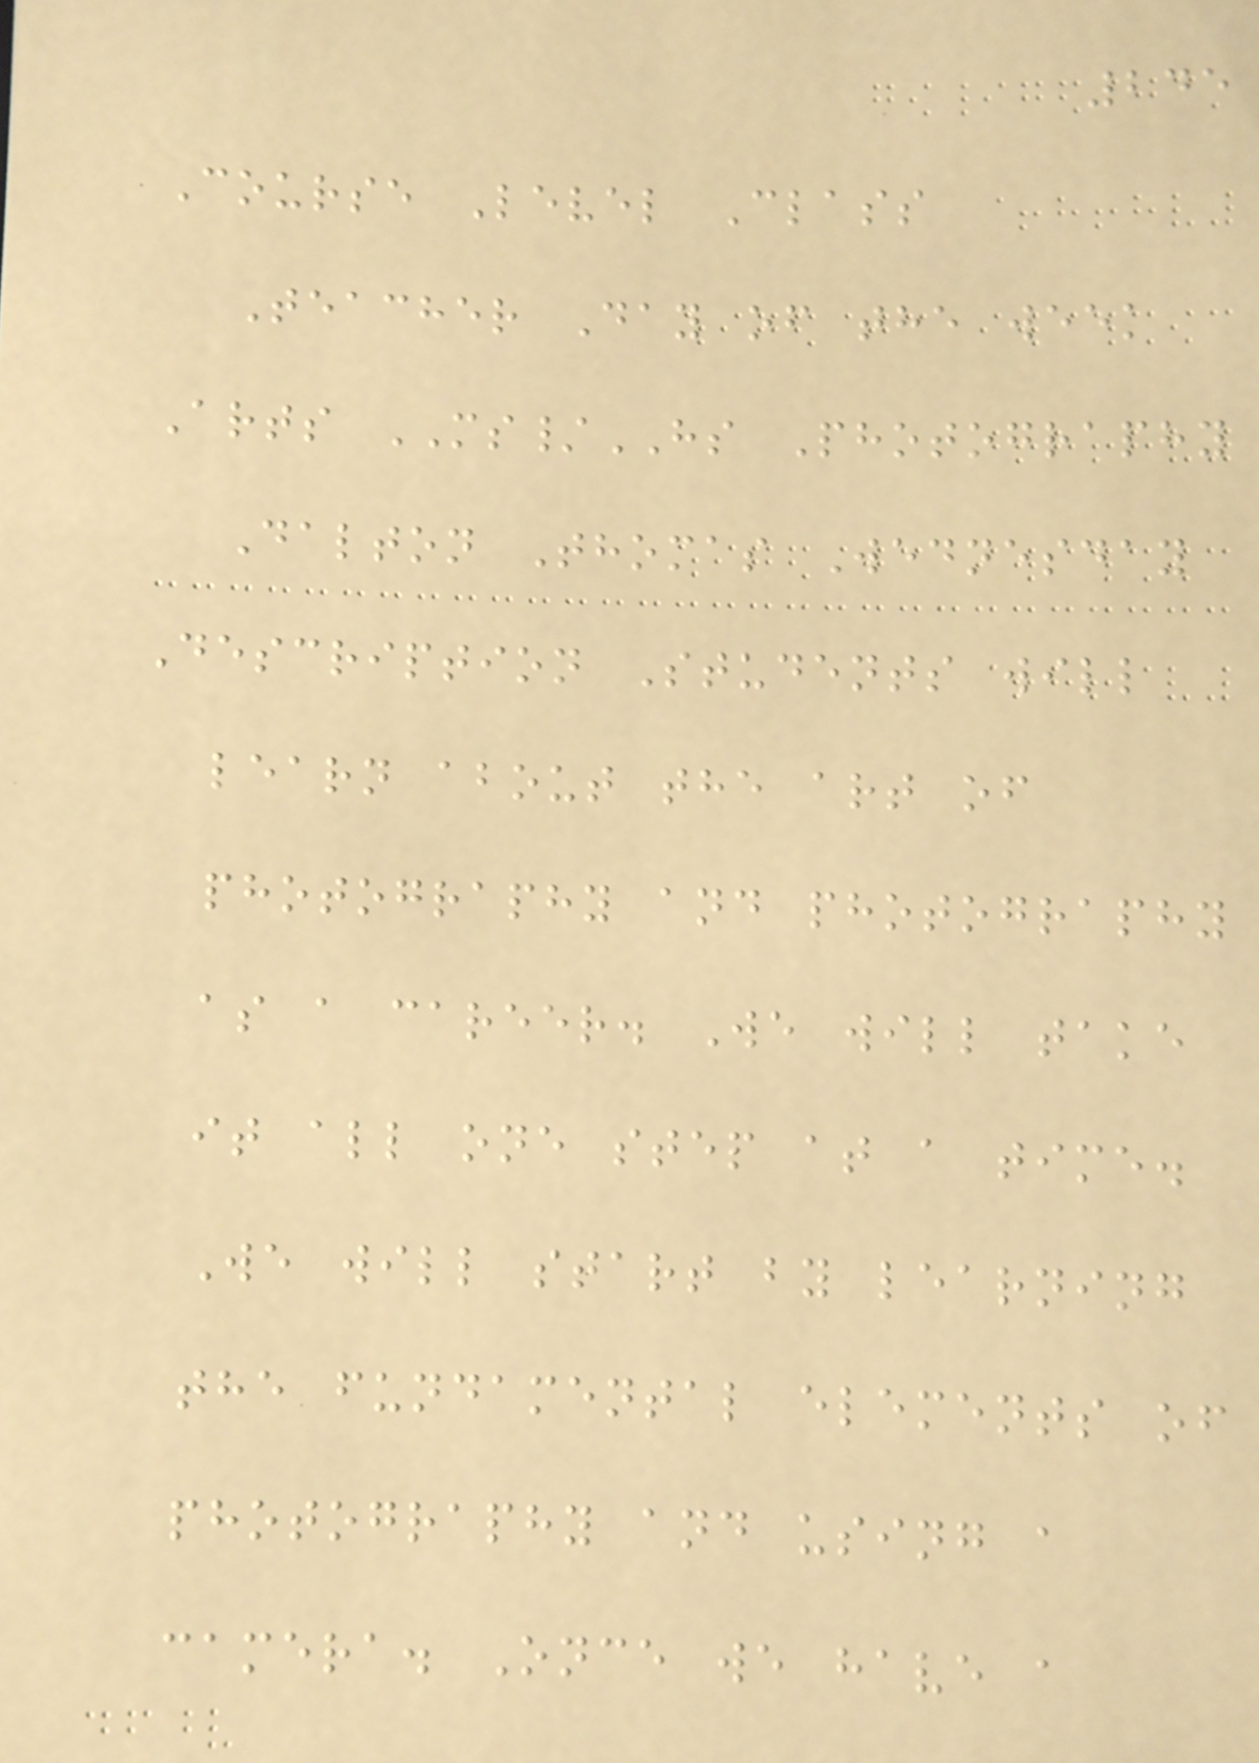245
Course Level Class
Teacher Day of the week
Arts MS/HS Photography
Dalton Thomas Wednesday
Description Students will
learn about the art of
photography and photography
as a career. We will take
it all one step at a time.
We will start by learning
the fundamental elements of
photography and using a
camera. Once we have a
